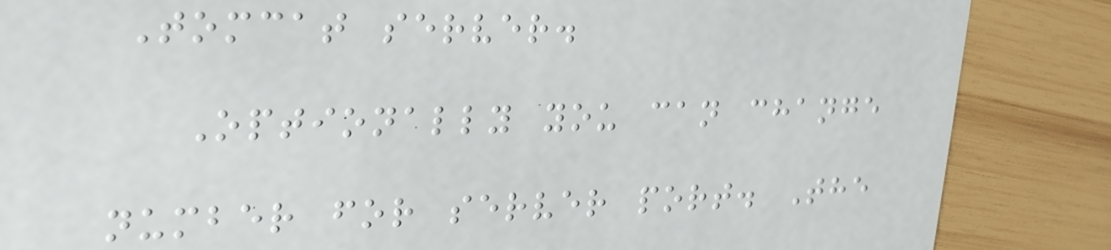Tomcat server.
Optionally you can change
number for server port. The
